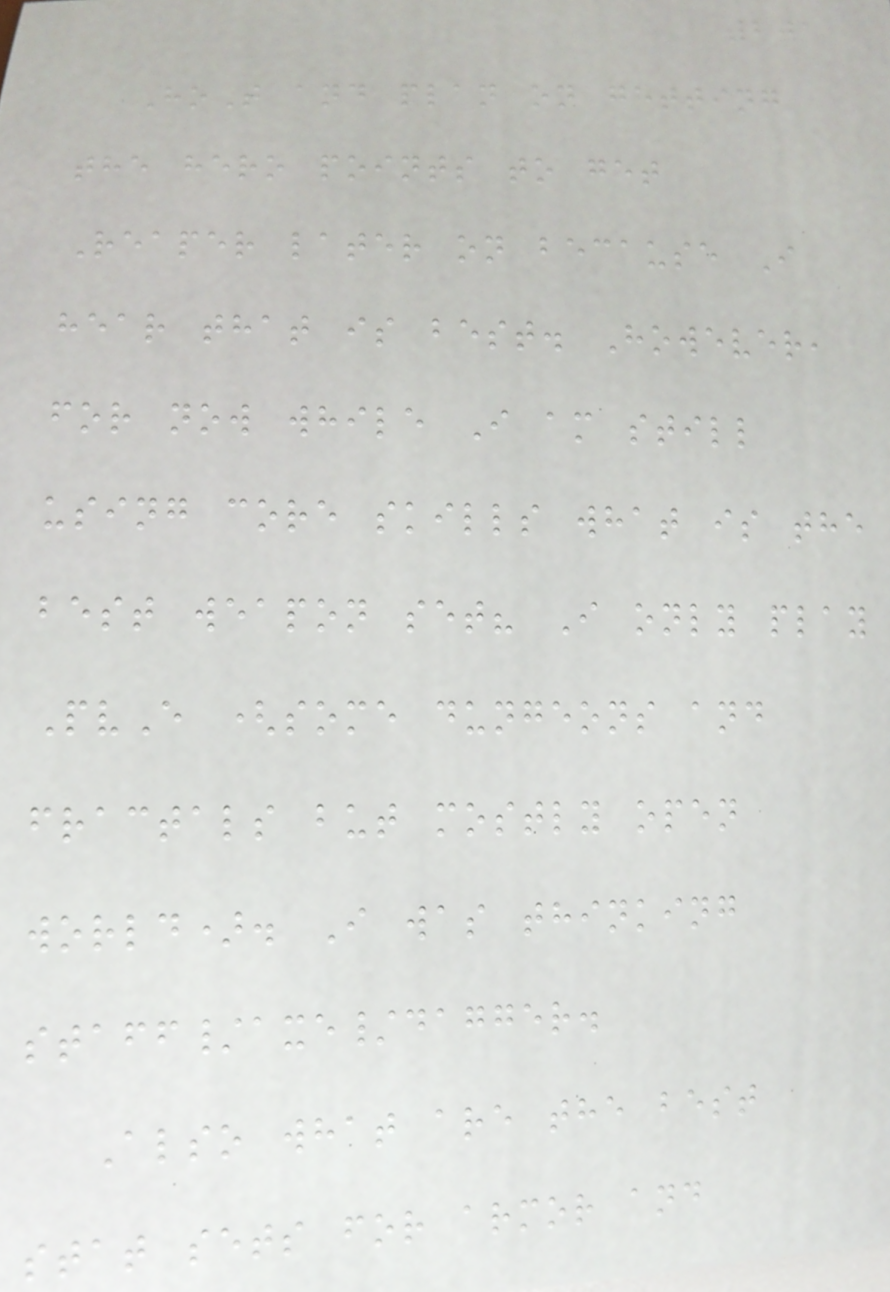201
HoT and plan on getting
the hero points to get
Reaper later on because I
hear that is best. However,
for now while I am still
using core skills what is the
best weapon set? I only play
PvE (some dungeons and
fractals but mostly open
world). I was thinking
staff/axe/dagger.
Also what are the best
stat sets for armor and
